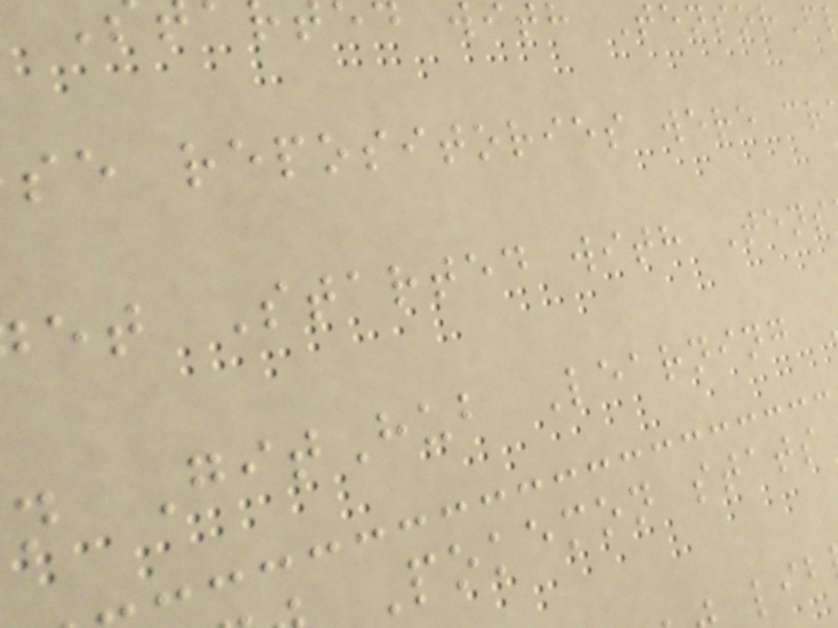ith TensorF
se repositories were cr
et Started with Tens
n GitHub Learning
Pokemon stats
